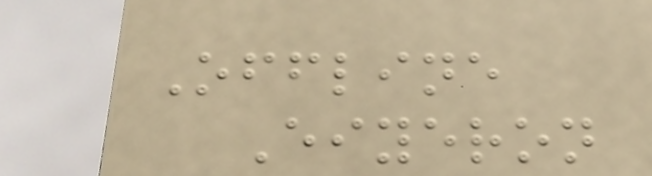Offline
Eiyeron
